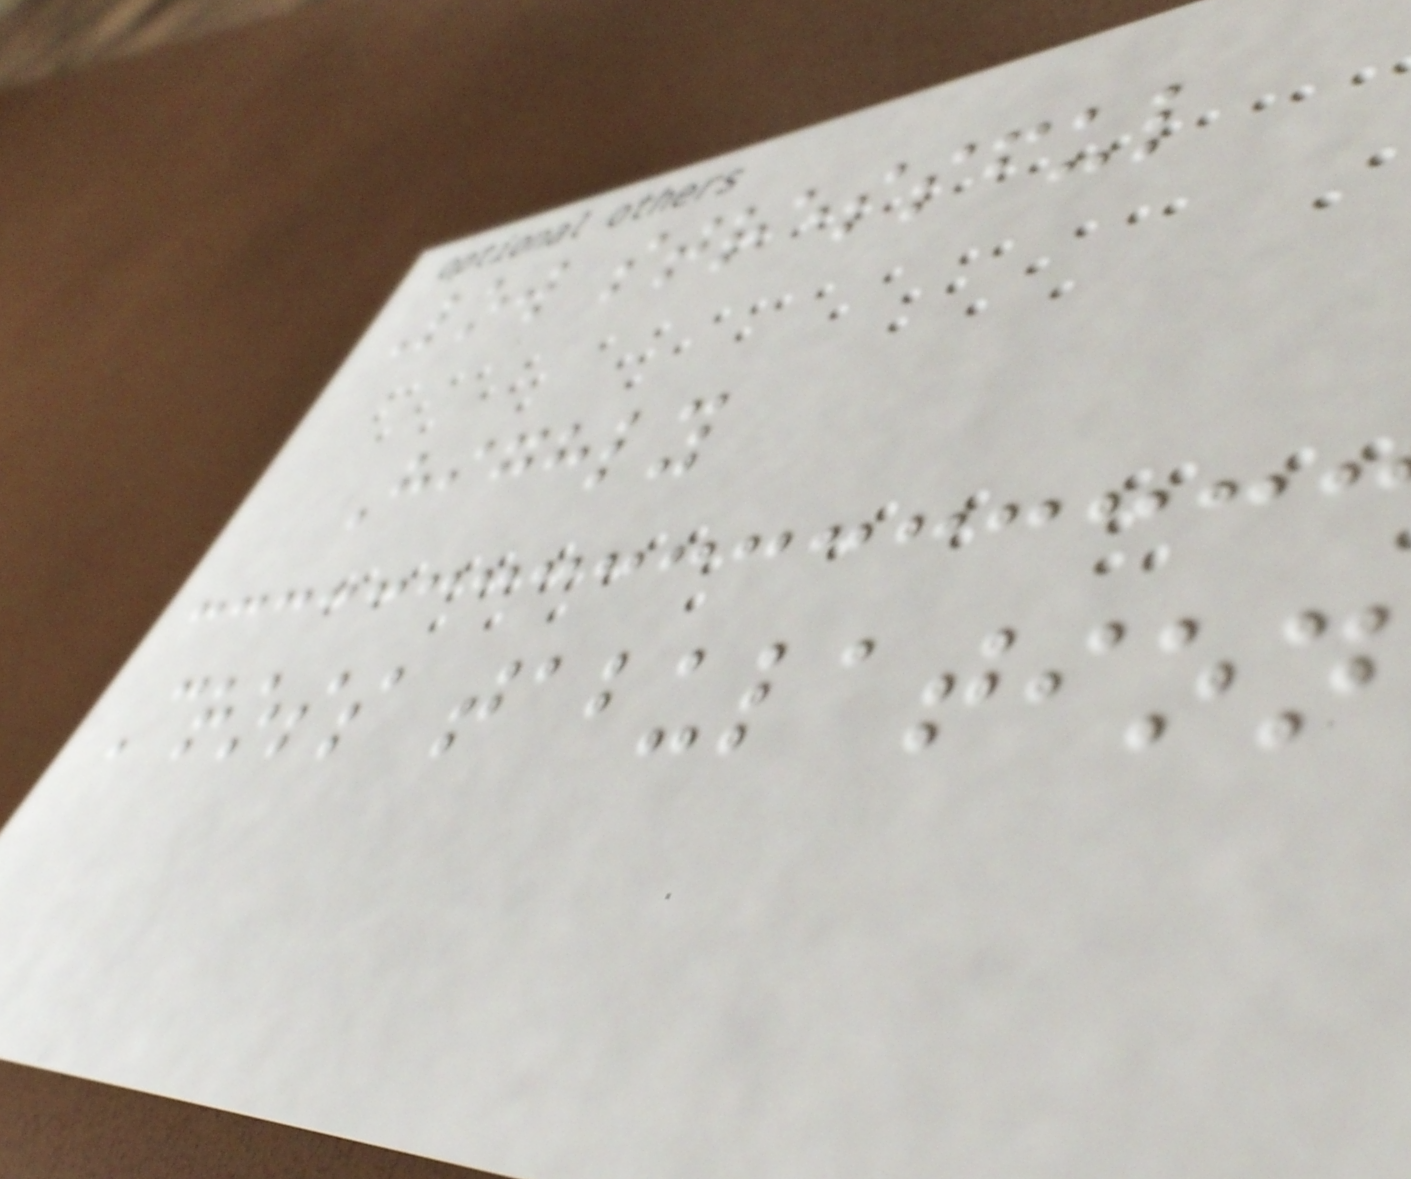Low stressful
Highly
Cross tabulation
